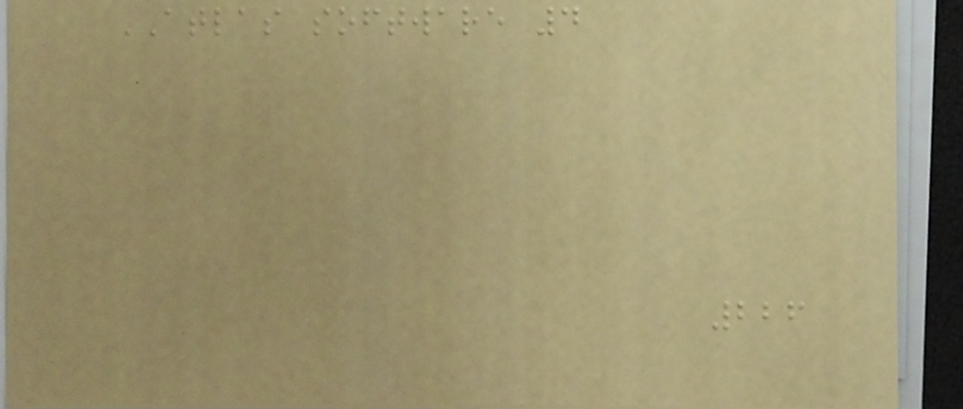ATLAS software 4
226
